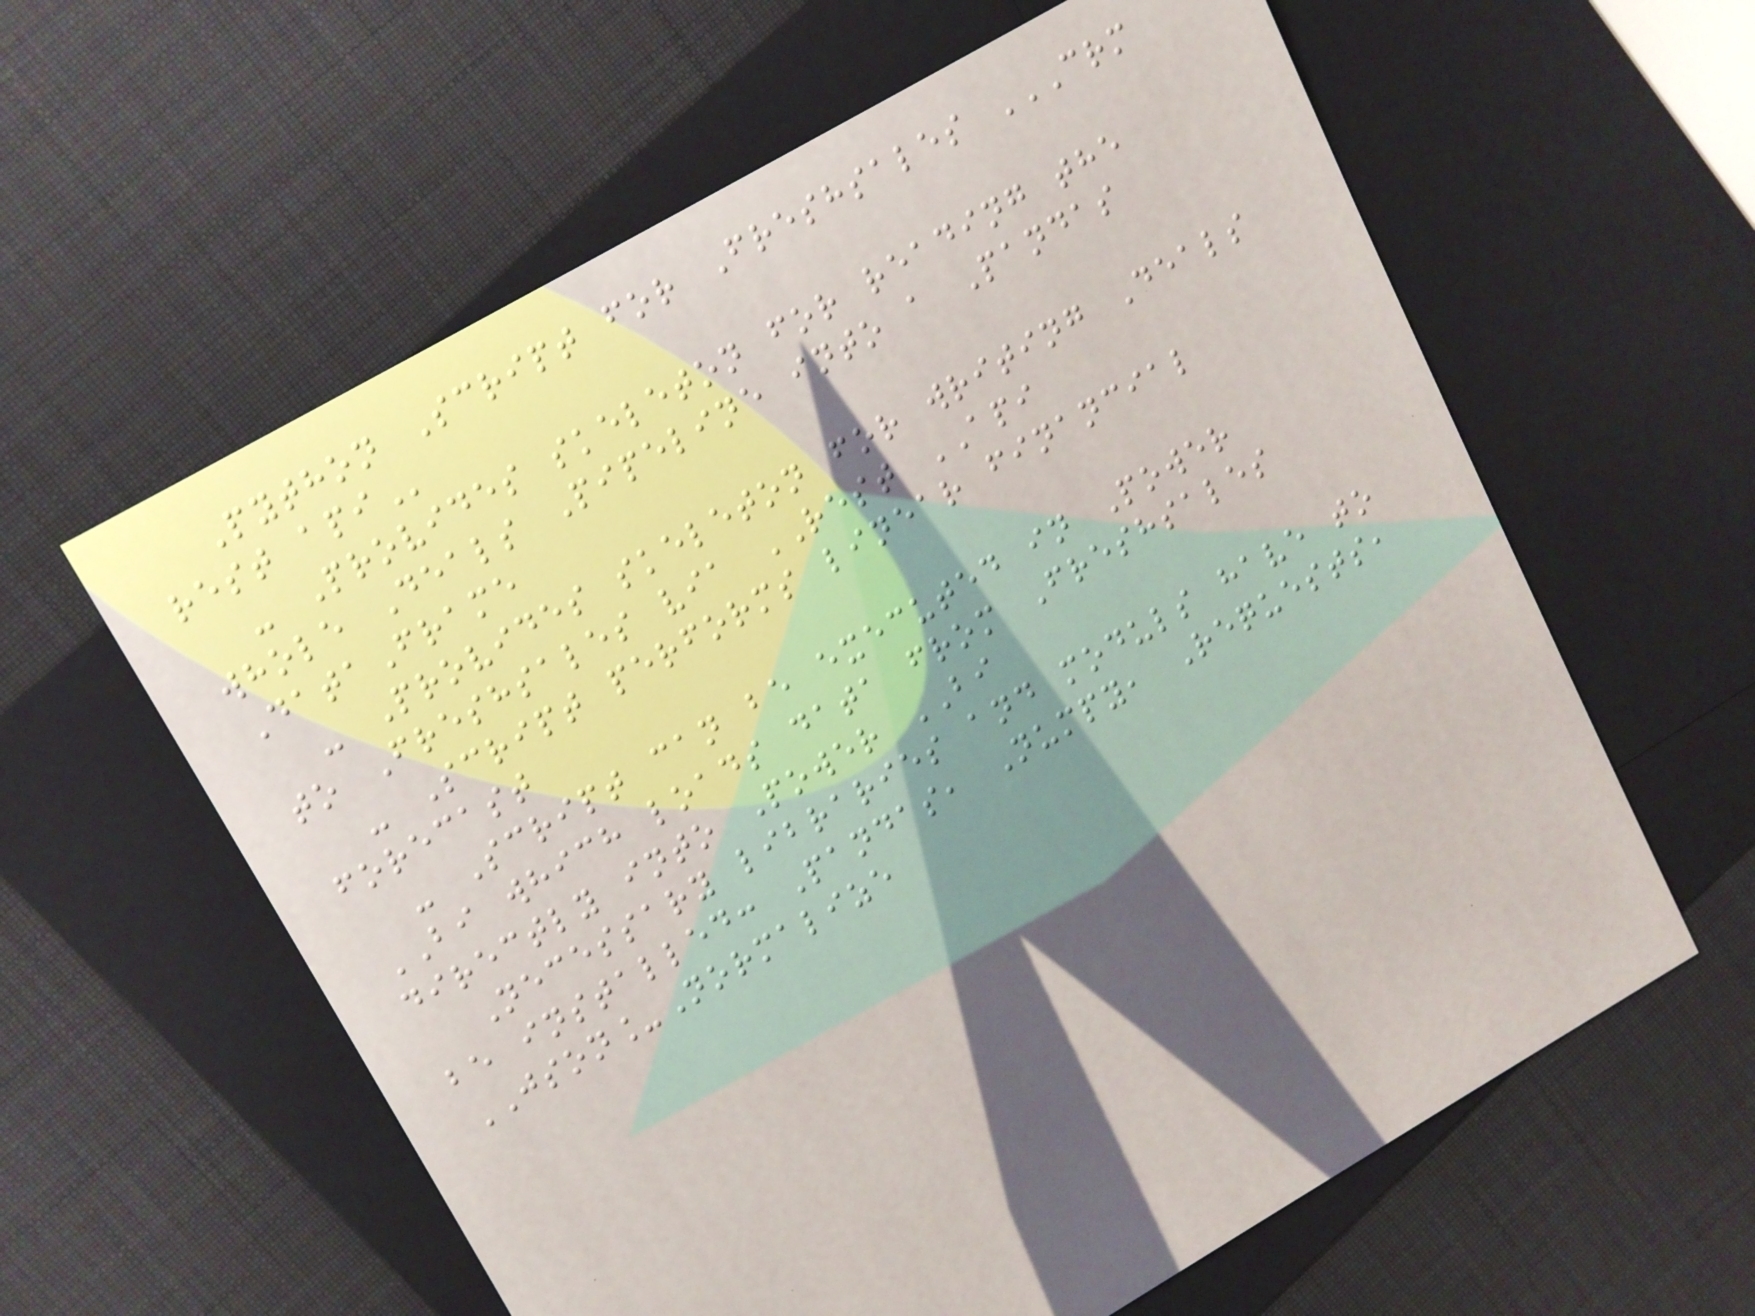Python Script for Freshsales CRM
REST API
- Provides skeleton for reading the
whole Deals Pipeline into a Pandas
DataFrame
- Provides skeleton for writing Deals
to Freshsales via REST API
- Script performs linear financial
forecast
- Script can be executed in Power
BI which loads data from Freshsales
directly into Power BI
Necessary libraries and moduls have to
be installed: Pandas, Numpy, Requests,
JSON_Normalize
